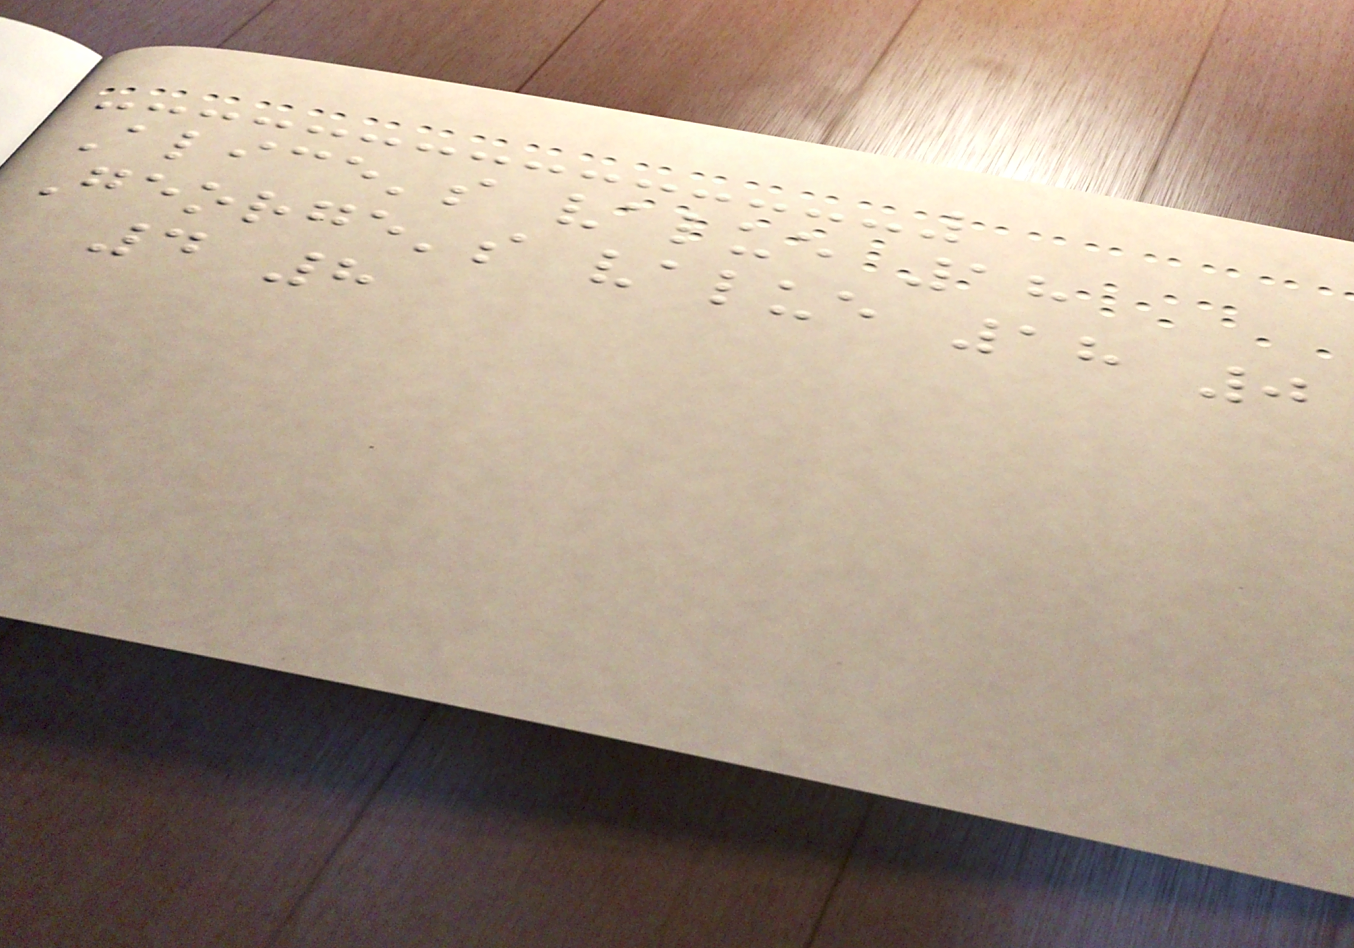Alice's value 18
George's value 18 0
4 8
